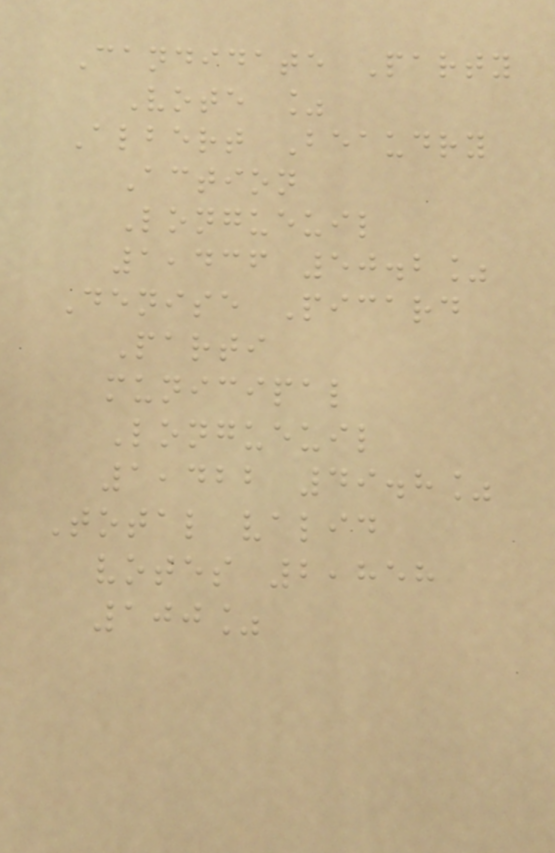Candidate Party
Vote %
Albert Beaudry
Action
Longueuil
1,436 50.2%
Denise Picard
Parti
municipal
Longueuil
1,422 49.8%
Total valid
votes 2,858
100%
